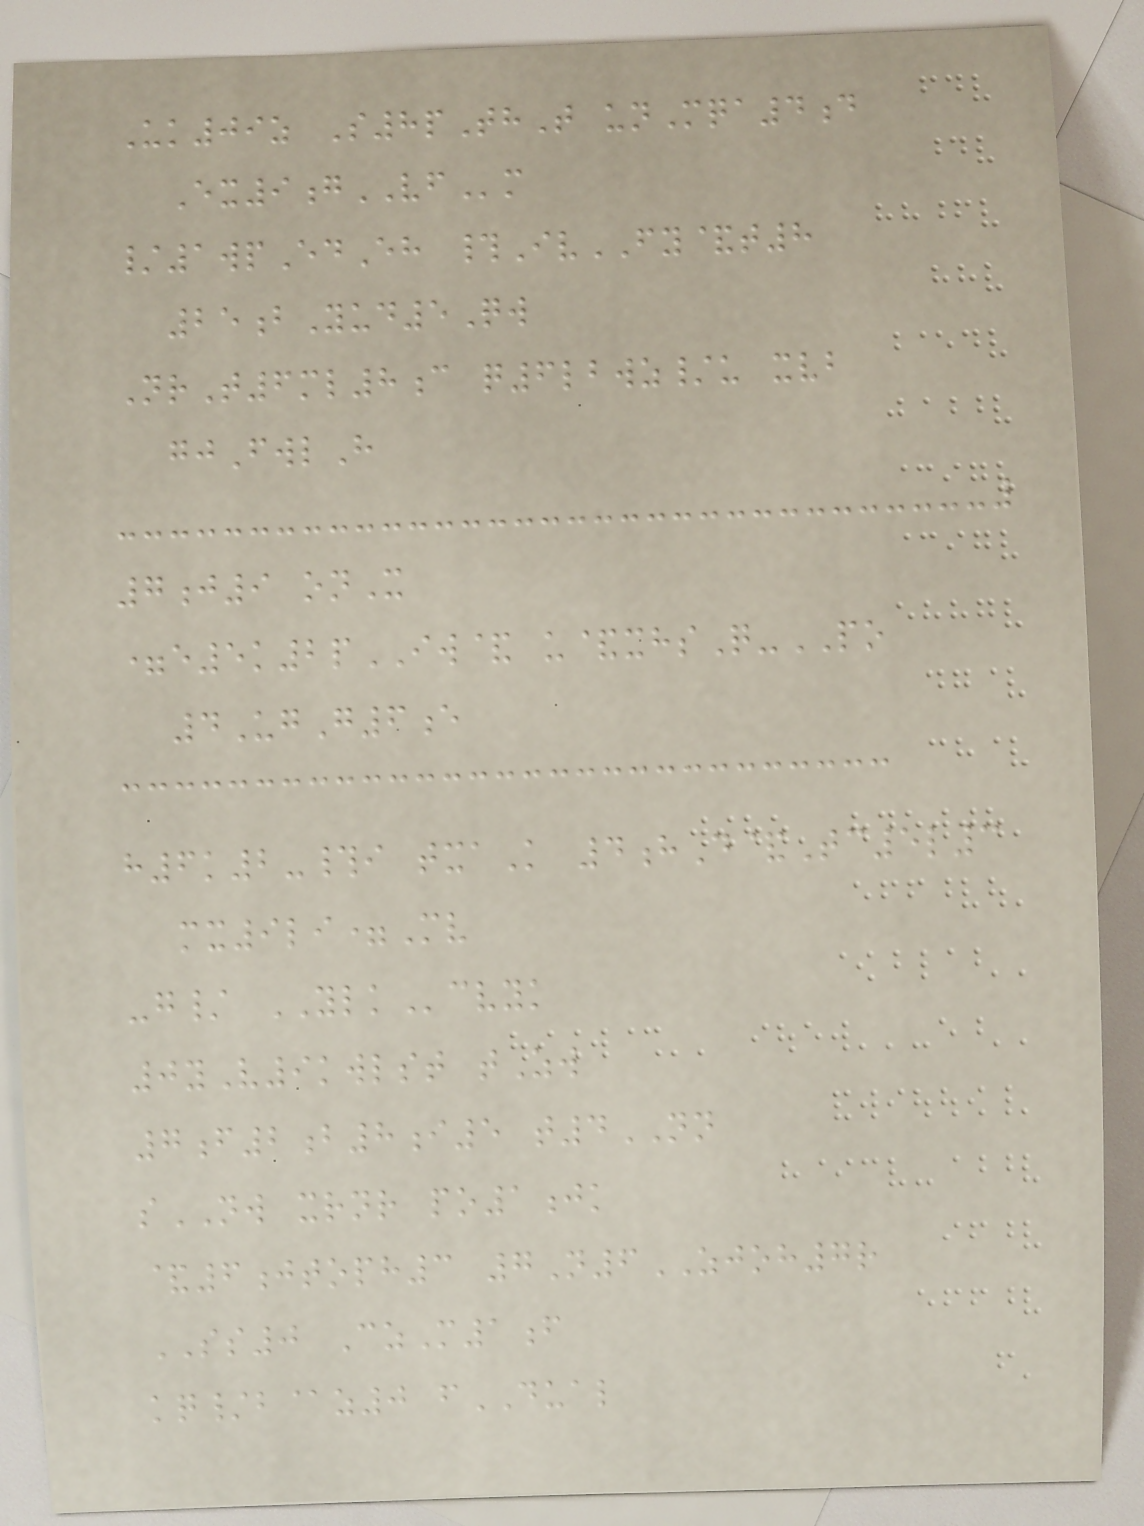Uk09z S8pThT unMqa4d
Ex9gVFm
/1wpEdEh #IvFY&t8
25bYud5Qw
NrT6ml8c q6lbwz/u xvb
gjFwlH
7j9 onX
=e5k2pIW& u&xhsQ-PO
4UgG6e
h6k2-#i txaK 4hD&Tc5l3
mx9li=Mv
-g/ YLKcvyk
0yV9kwlst tZw
7f2b8i5 t4NN
sNW xrnr po1jk
&6jtoph3 7N6ZJOH7r
SS0 CzM1f
kq/b@z0 fDUAL
